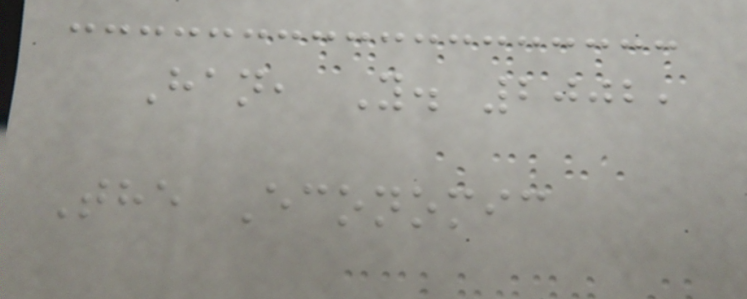Han, Y. 2002,
The Economic
